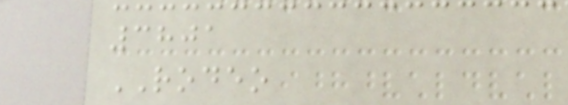3801
RODEO
